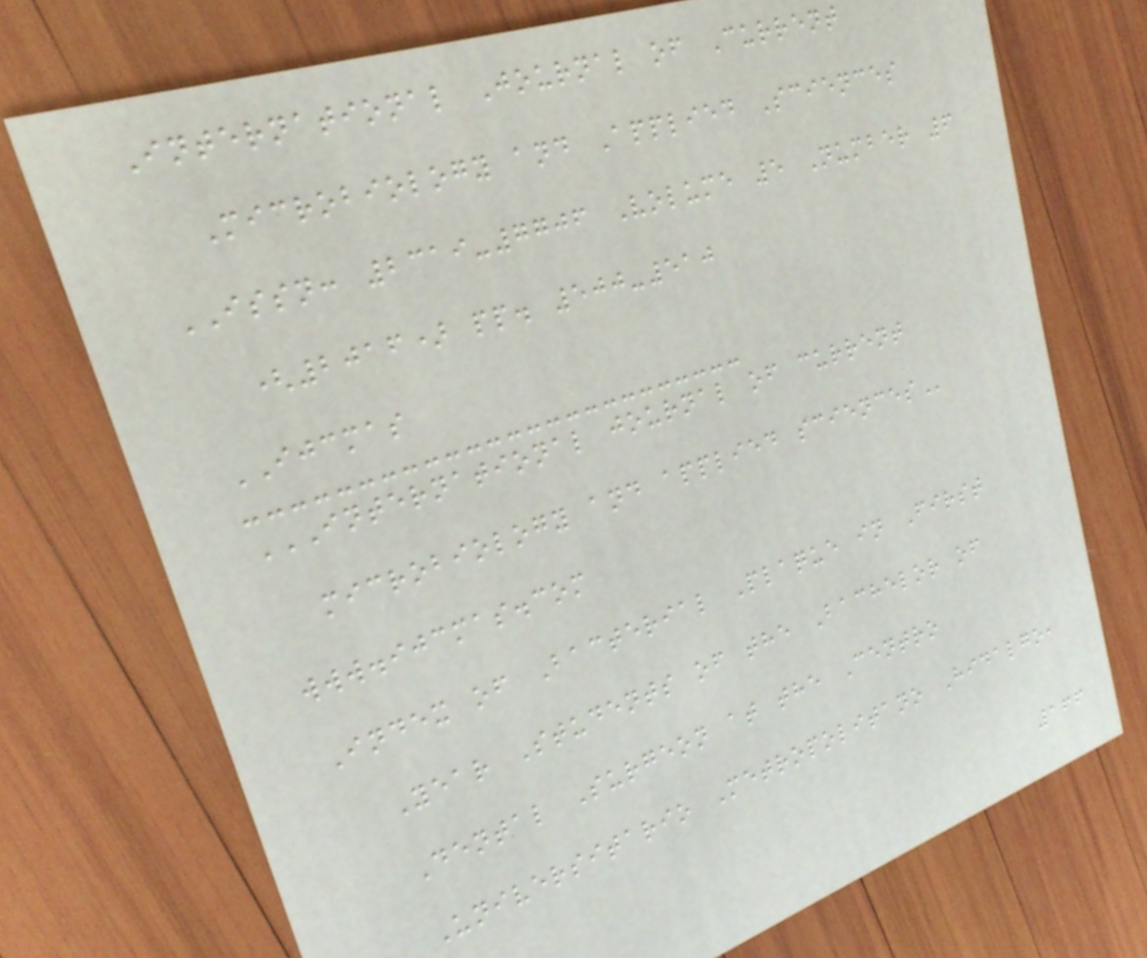International Journal of Current
Microbiology and Applied Sciences
ISSN: 2319-7706 Volume 5 Number 6
(2016) pp. 500-510
IJCMAS
INTERNATIONAL JOURNAL OF CURRENT
MICROBIOLOGY AND APPLIED SCIENCES
www.ijcmas.com
Index of Bacterial Plaque in First
Year Students of the Bachelor of
Dental Surgeon at the Centro
Universitario Metropolitano Hidalgo,
166
